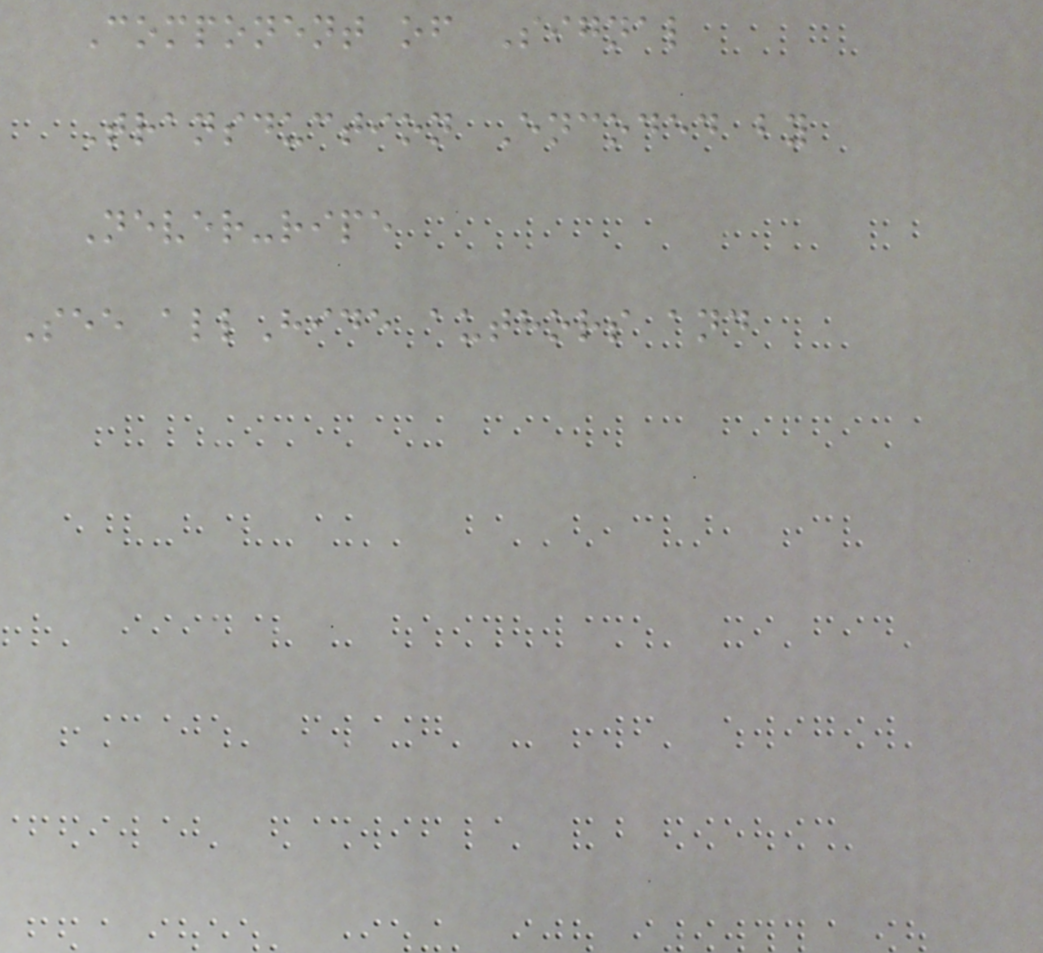Component of Signal
Transduction Encoded by
Never-ripe
See allHide authors and
